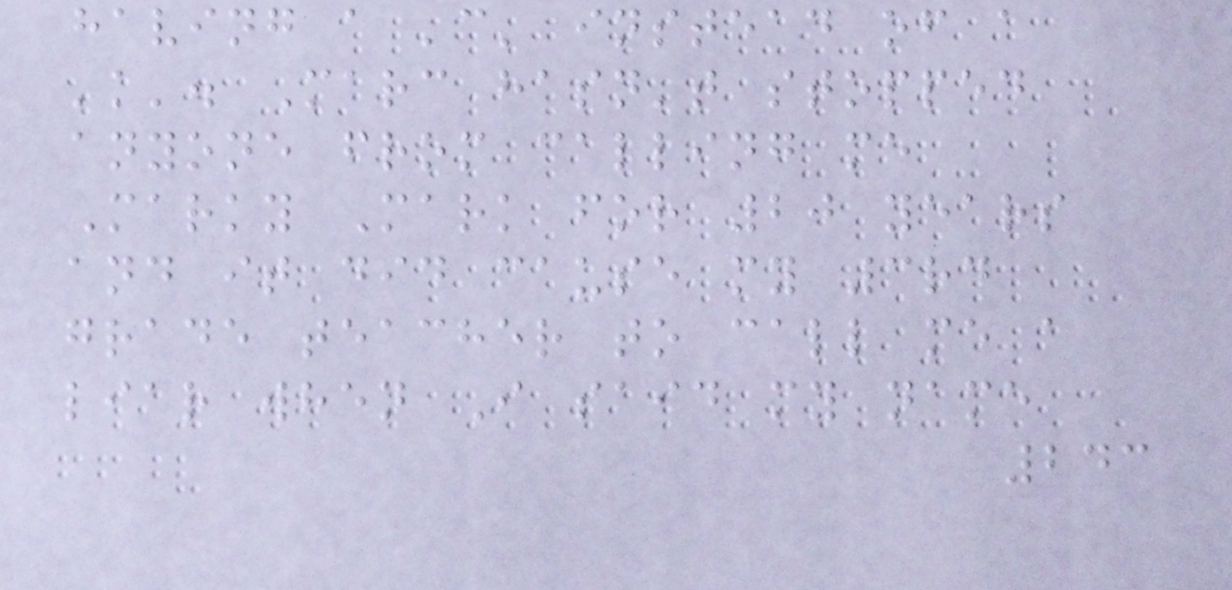having a 'c' instead of a
'k'. Marc hasn't stopped
anyone from calling me
Marky Mark for 20 years
and it did cause my 3rd
grade teacher to call me a
liar when I said my name
243
